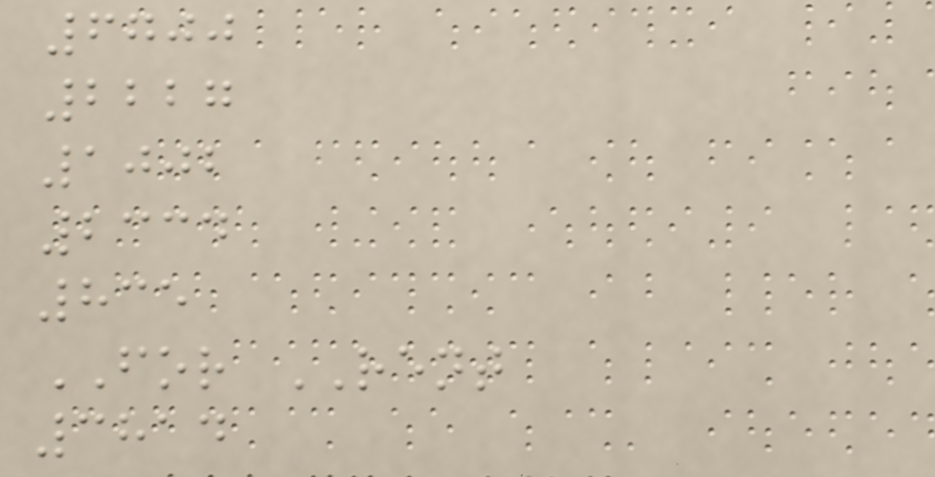6700
2227
1002
2334
835
FOR RENT
3814
